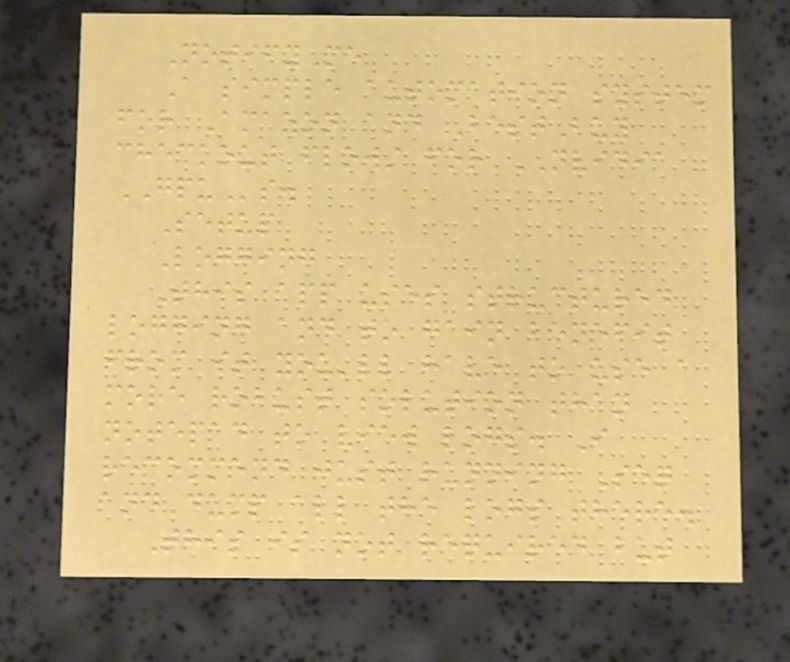NotifyMe
A simple automation system
for Amazon and BestBuy
checkout flows for NVIDIA
GPUs.
Setup
Logging
This app uses structured
logging and to gain benefit
from it you'll have to use a
more robust solution than
notepad to view logs. I
recommend just running Seq
and dump all the logs there.
This is not required but
